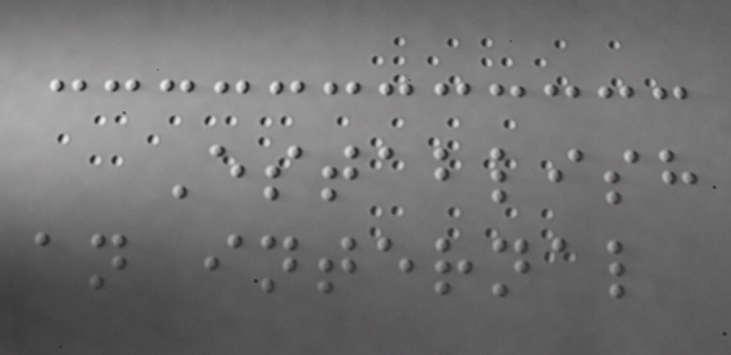Establish
an internal
